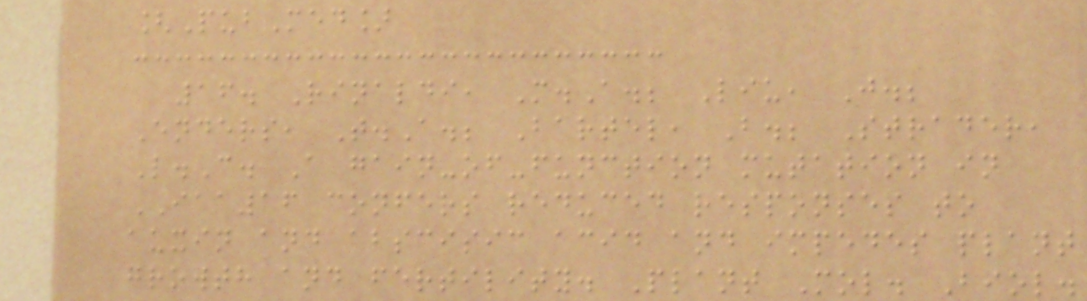[PubMed]
16. Rinaldi, M.A.; Liu, J.;
Enders, T.A.; Bartel, B.; Strader,
L.C. A gain-of-function mutation in
IAA16 confers reduced responses to
auxin and abscisic acid and impedes plant
growth and fertility. Plant Mol. Biol.
